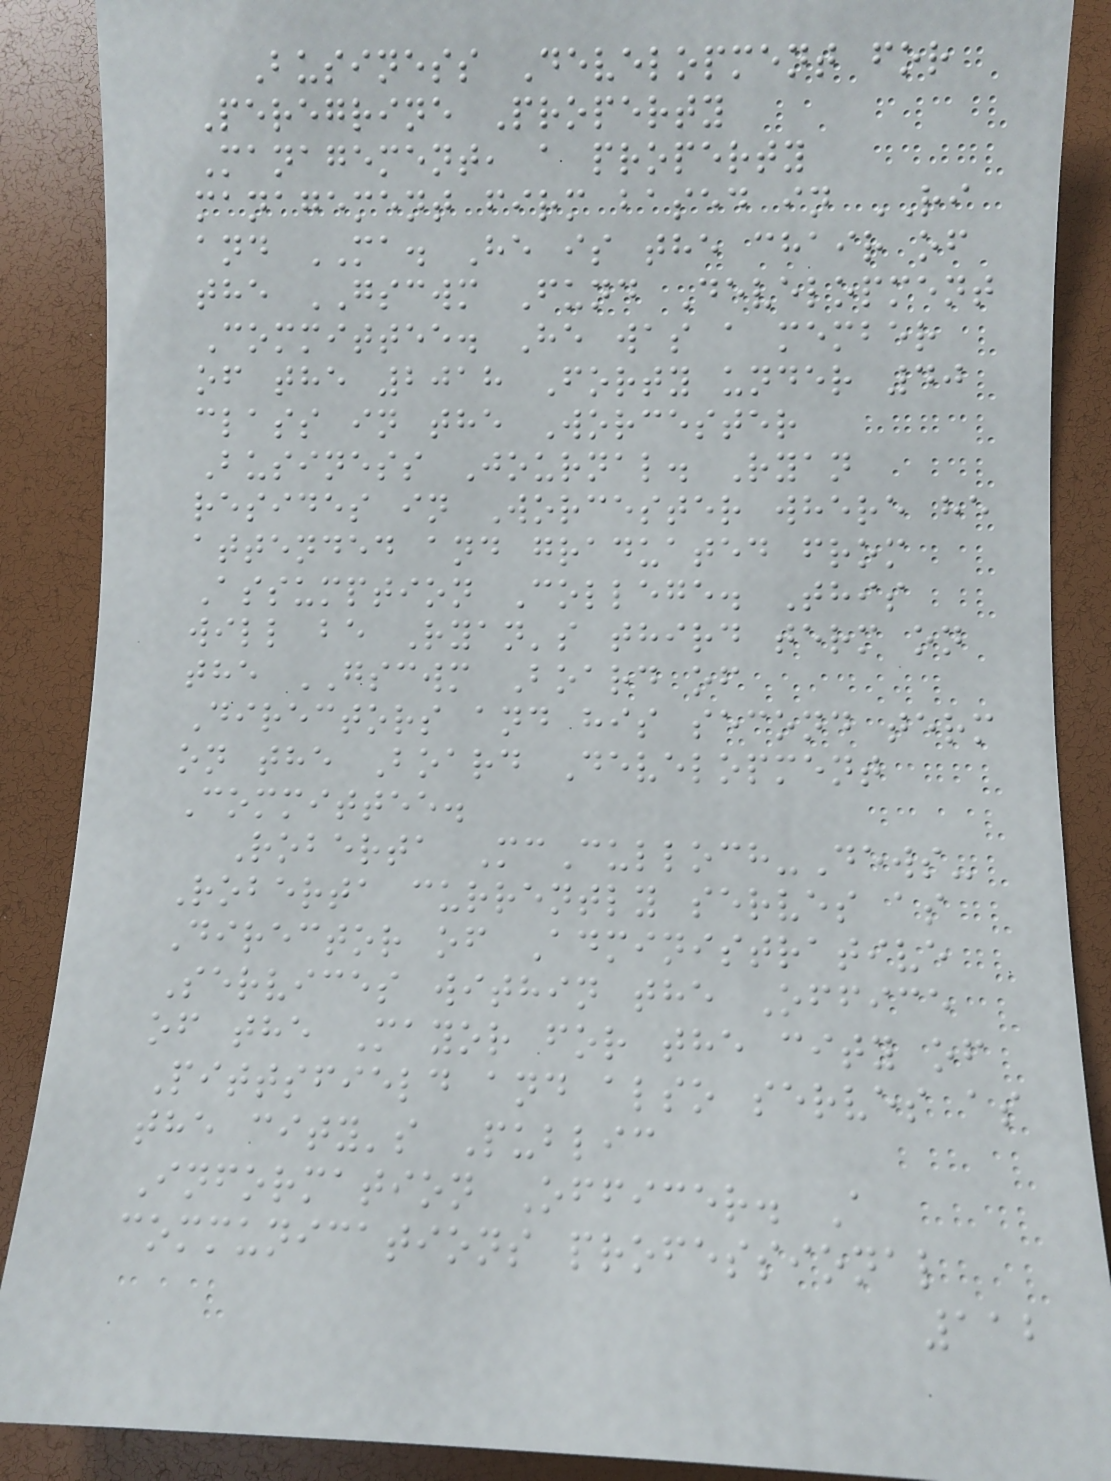Business Development for
Peregrine Property
Management, a property
management firm based in RI
and MA. He is the chair of
the GSCWM Fund Development
Committee. He was a member
of the 2018 Forty under 40
class in the Worcester
Business Journal. Ryan
resides in Worcester where he
attended and graduated from
Assumption College. This
will be Ryan's third term on
the GSCWM Board of
Directors and his second term
on the Board Development
Committee.
Roberta McCulloch-Dews-
Roberta currently serves as
Director of Administrative
Services within the Office
of the Mayor for the city of
Pittsfield and also serves as
the city's Public
Information Officer. A
communications professional
112
